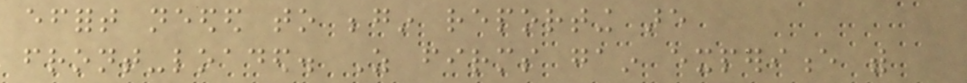effort needed to begin reporting are
front-loaded. As firms gain experience with
